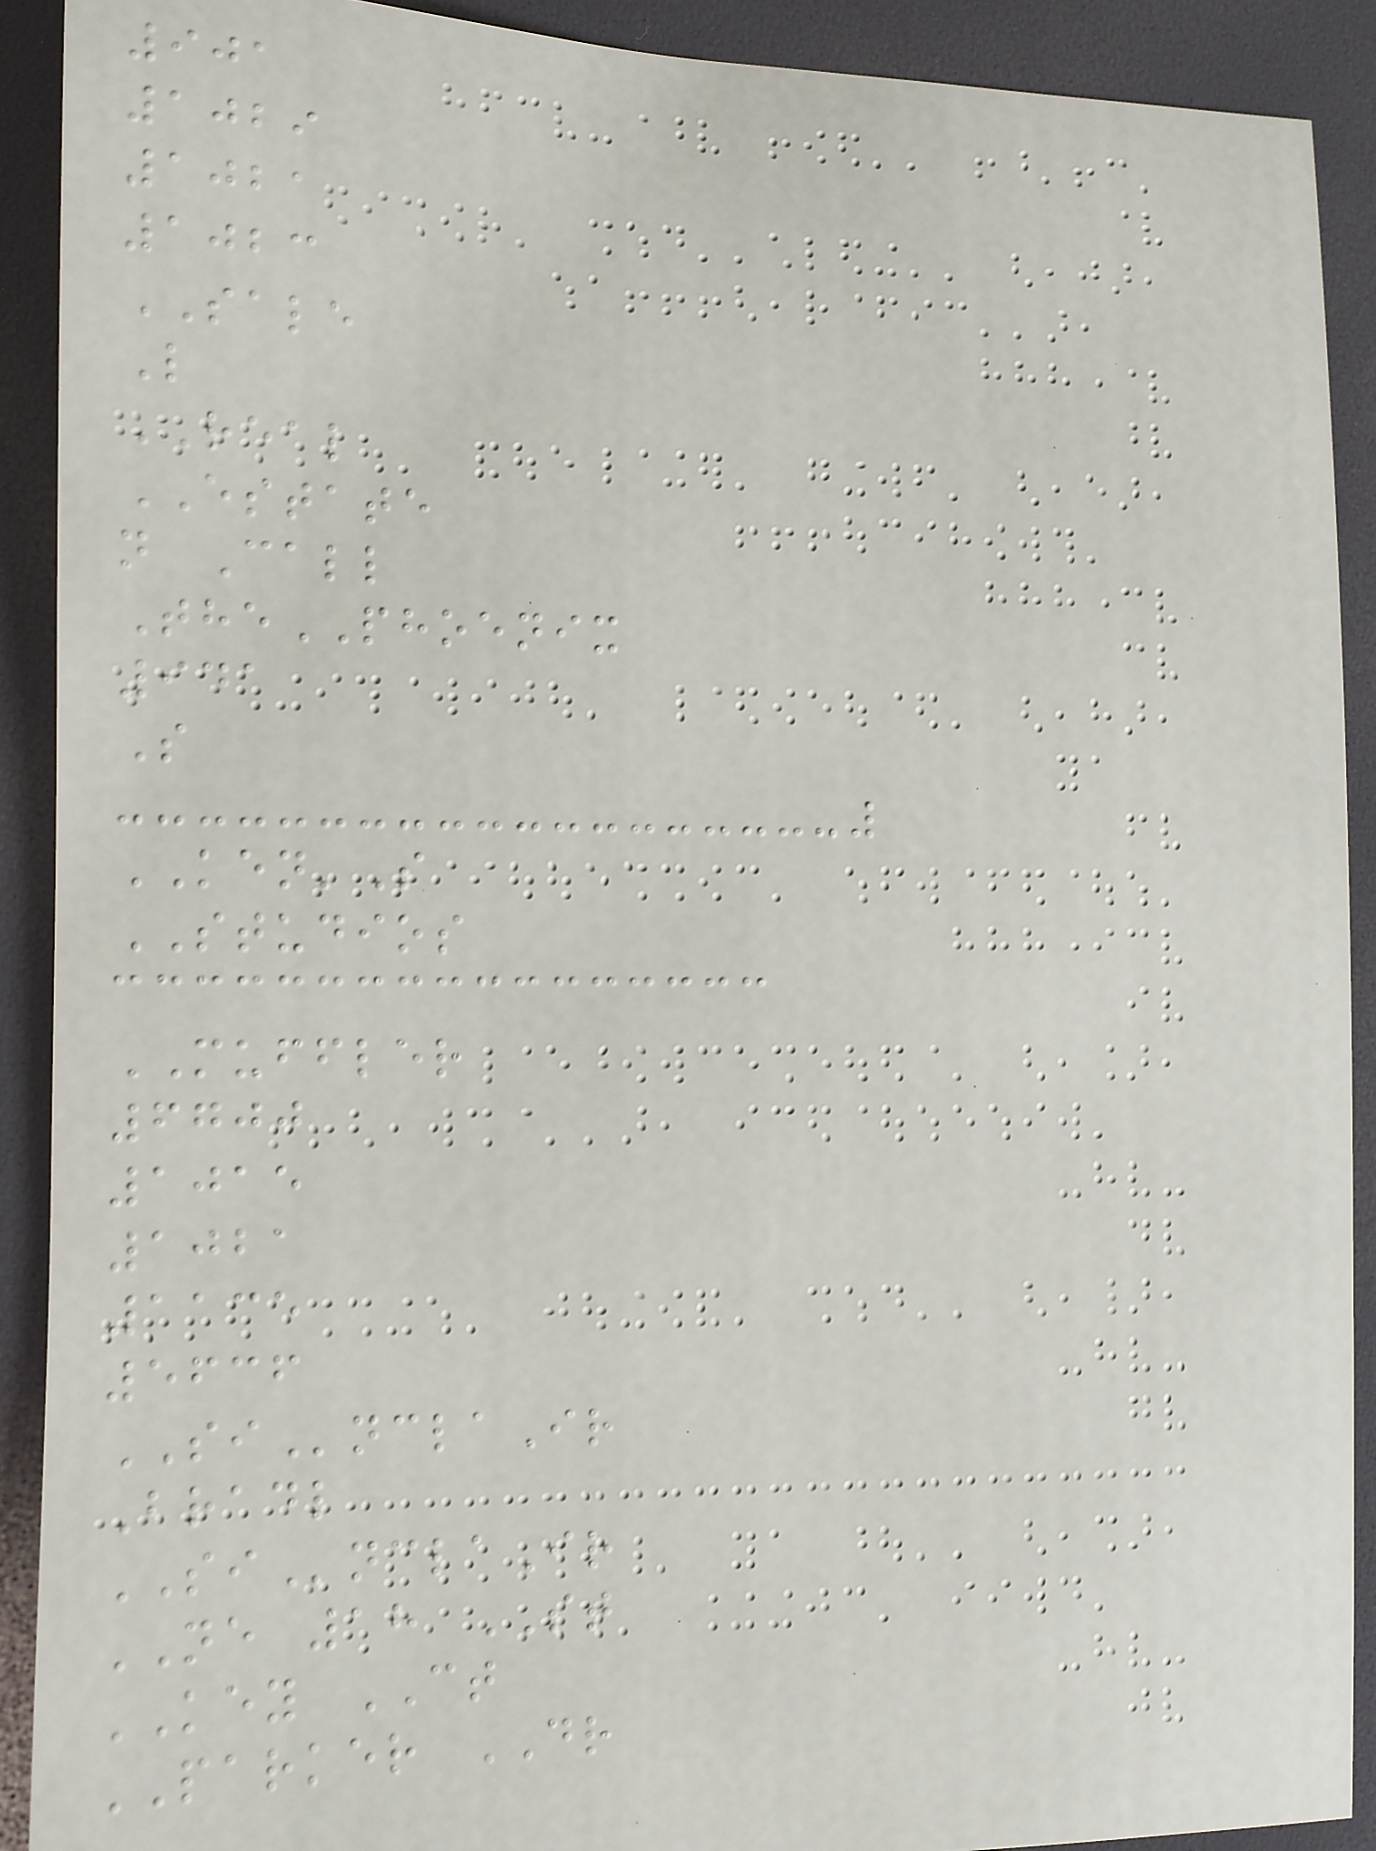901
1029
1021
1023
SALE
L
REAL
ESTATE
n Call
ThePHOENIX
941
S
KEN'S
STUDIOS
MUFFLER
6700
1015
1021
1135
5636
SInclaIr
Bradl
SInclaIr
NE 18 ST
KEY CT
PARKER DR
